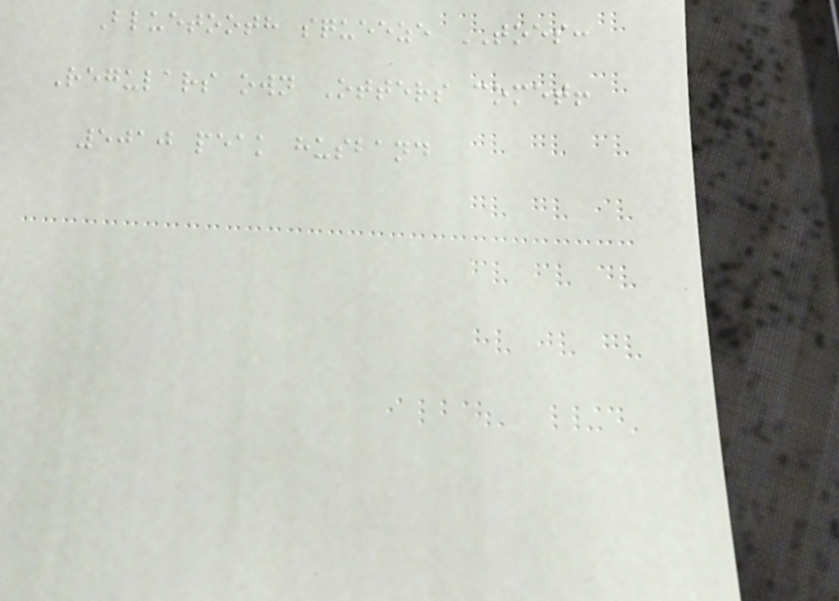Bluetooth squeeze TOES:
Regulars own Otters comet!
5010 peak husband
